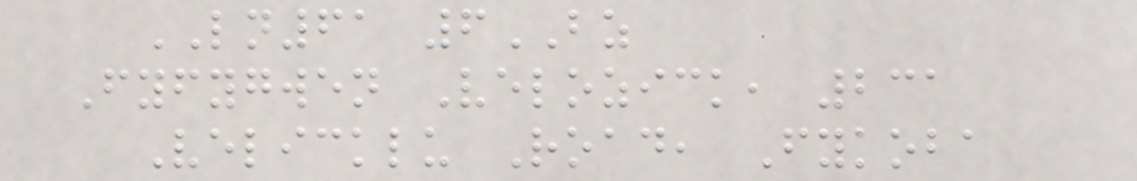LN61 6BZ
Fyfygwen Velozick, 231
Velicklu Road, Fykoba
